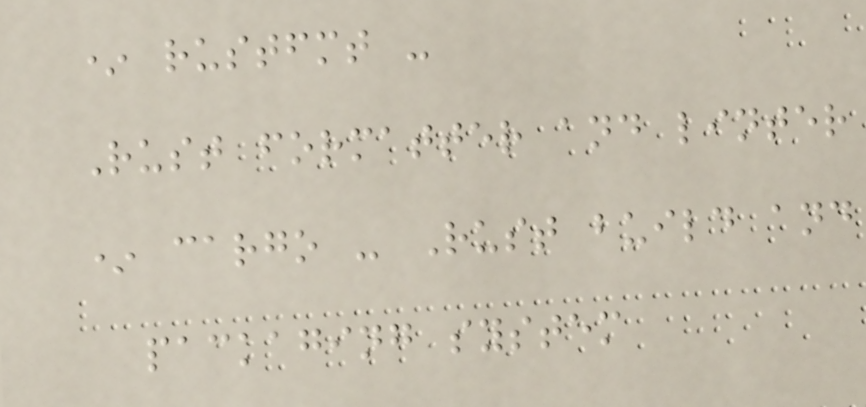* rustfmt -
Rust formatter and linter
* cargo - Rust build and
packaging system
